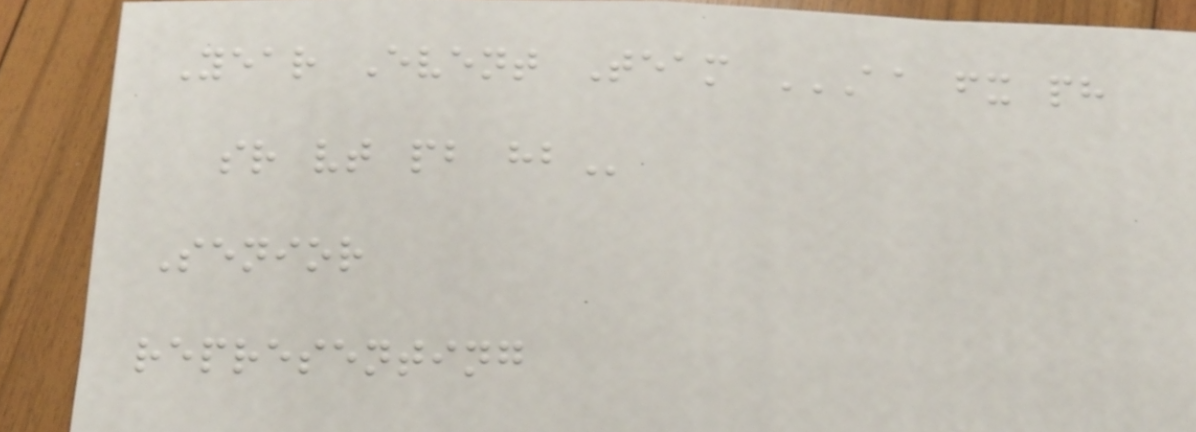Year Event Team AA FX PH
SR VT PB HB
Senior
representing
